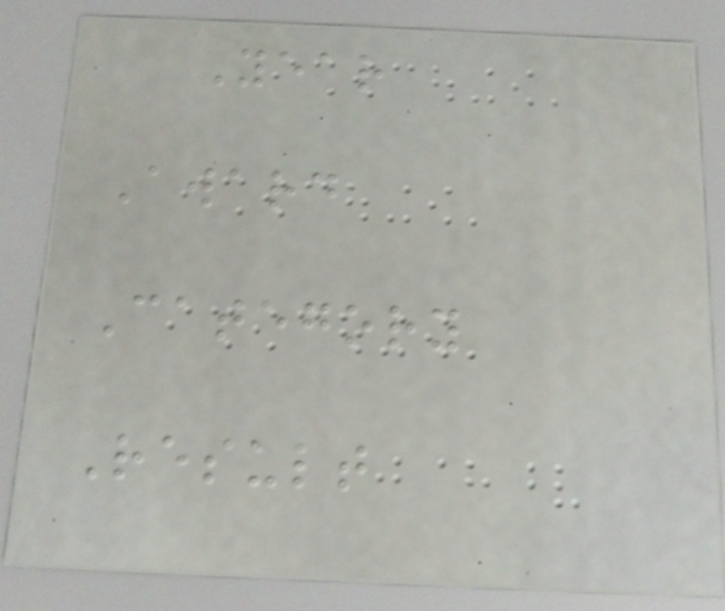Year
Award
Category
Result
